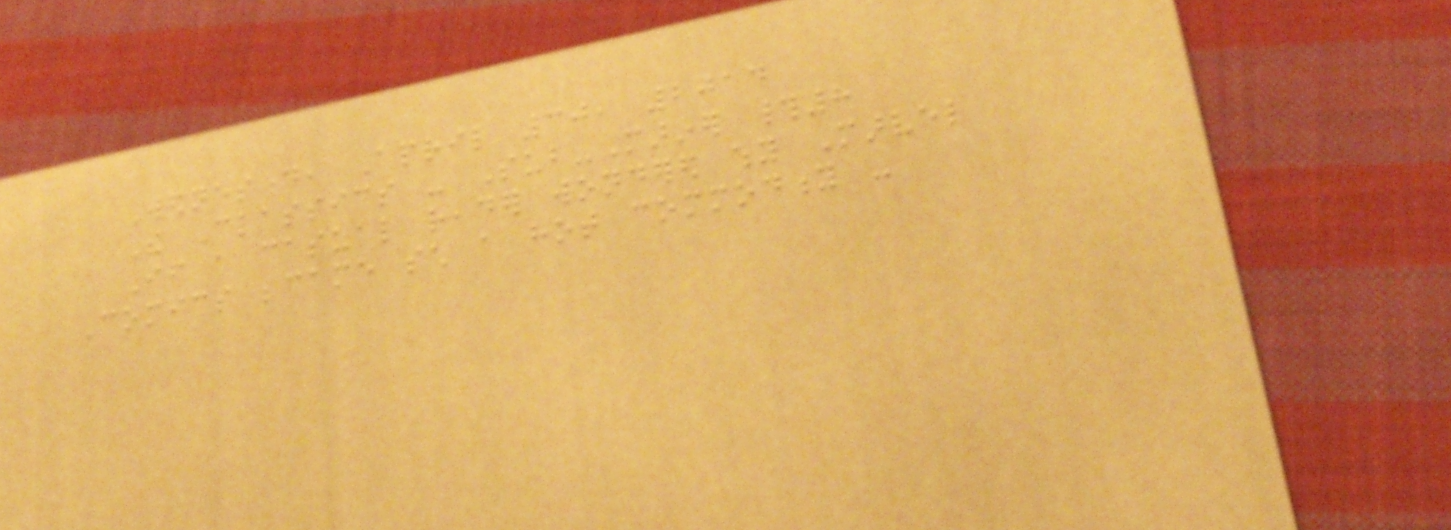Wednesday, April 30, 2014
The Classics - Sub-Mariner #8
If a casual reader wondered why Marvel
Comics became such a hot commodity -
